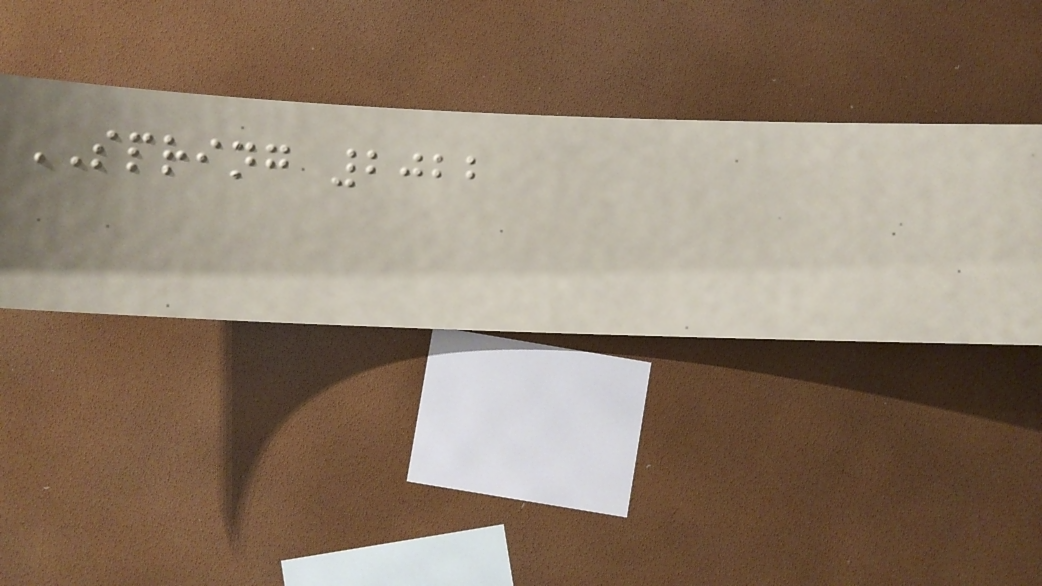SPRING 2022
